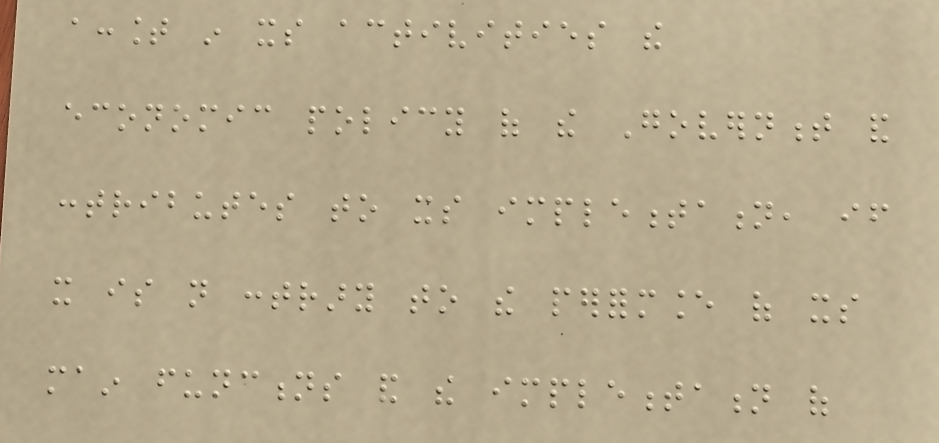account in its activities the
economic policy of the Government and
contributes to its implementation, if
it is not contrary to the performance of its
main functions and the implementation of
